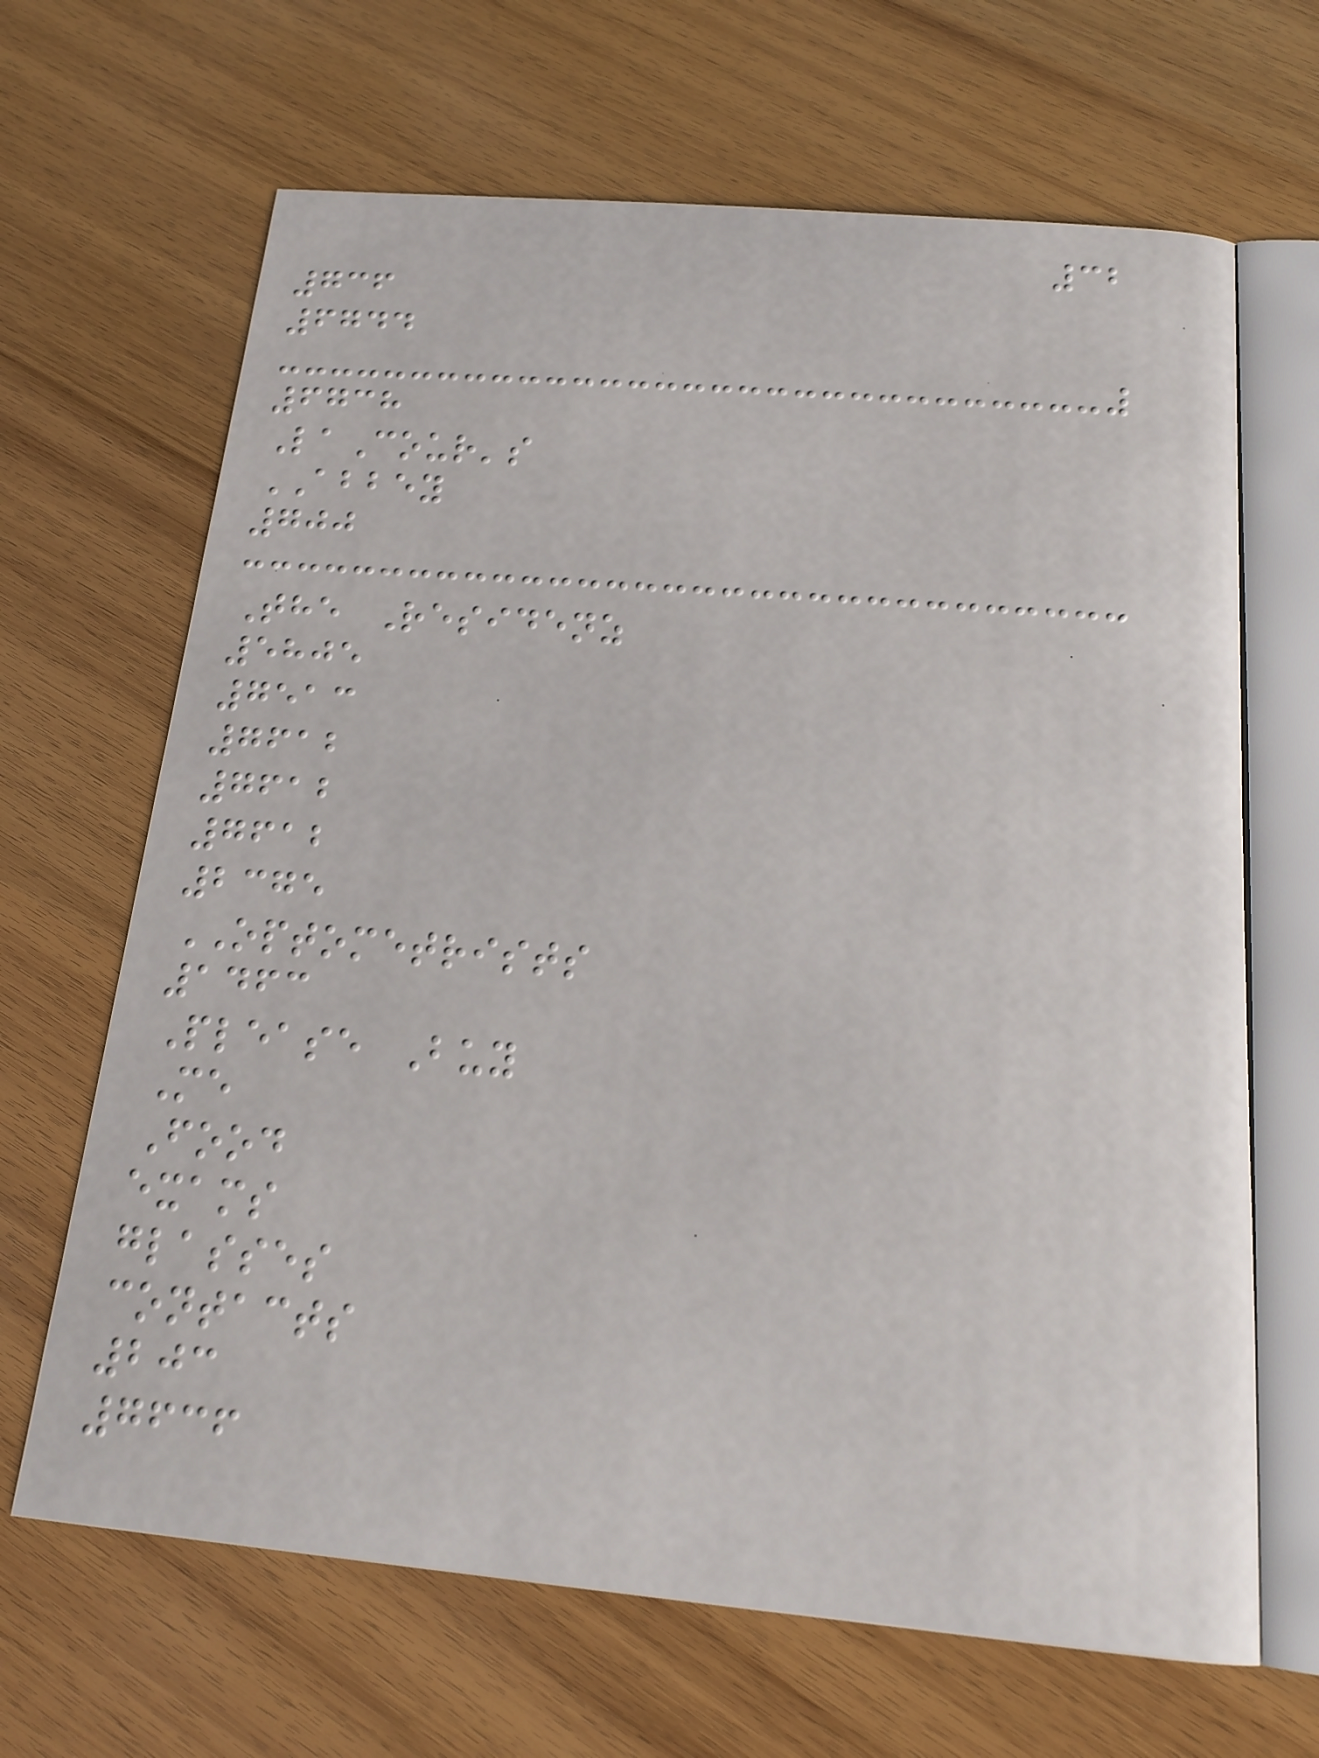32
736
6744
6738
LaCour's
ABBEY
700
The Residenz
5805
7513
7612
7612
7612
2375
OPTOMETRISTS
1463
Please Buy
Me
Food
exams
glasses
contacts
203
7636
